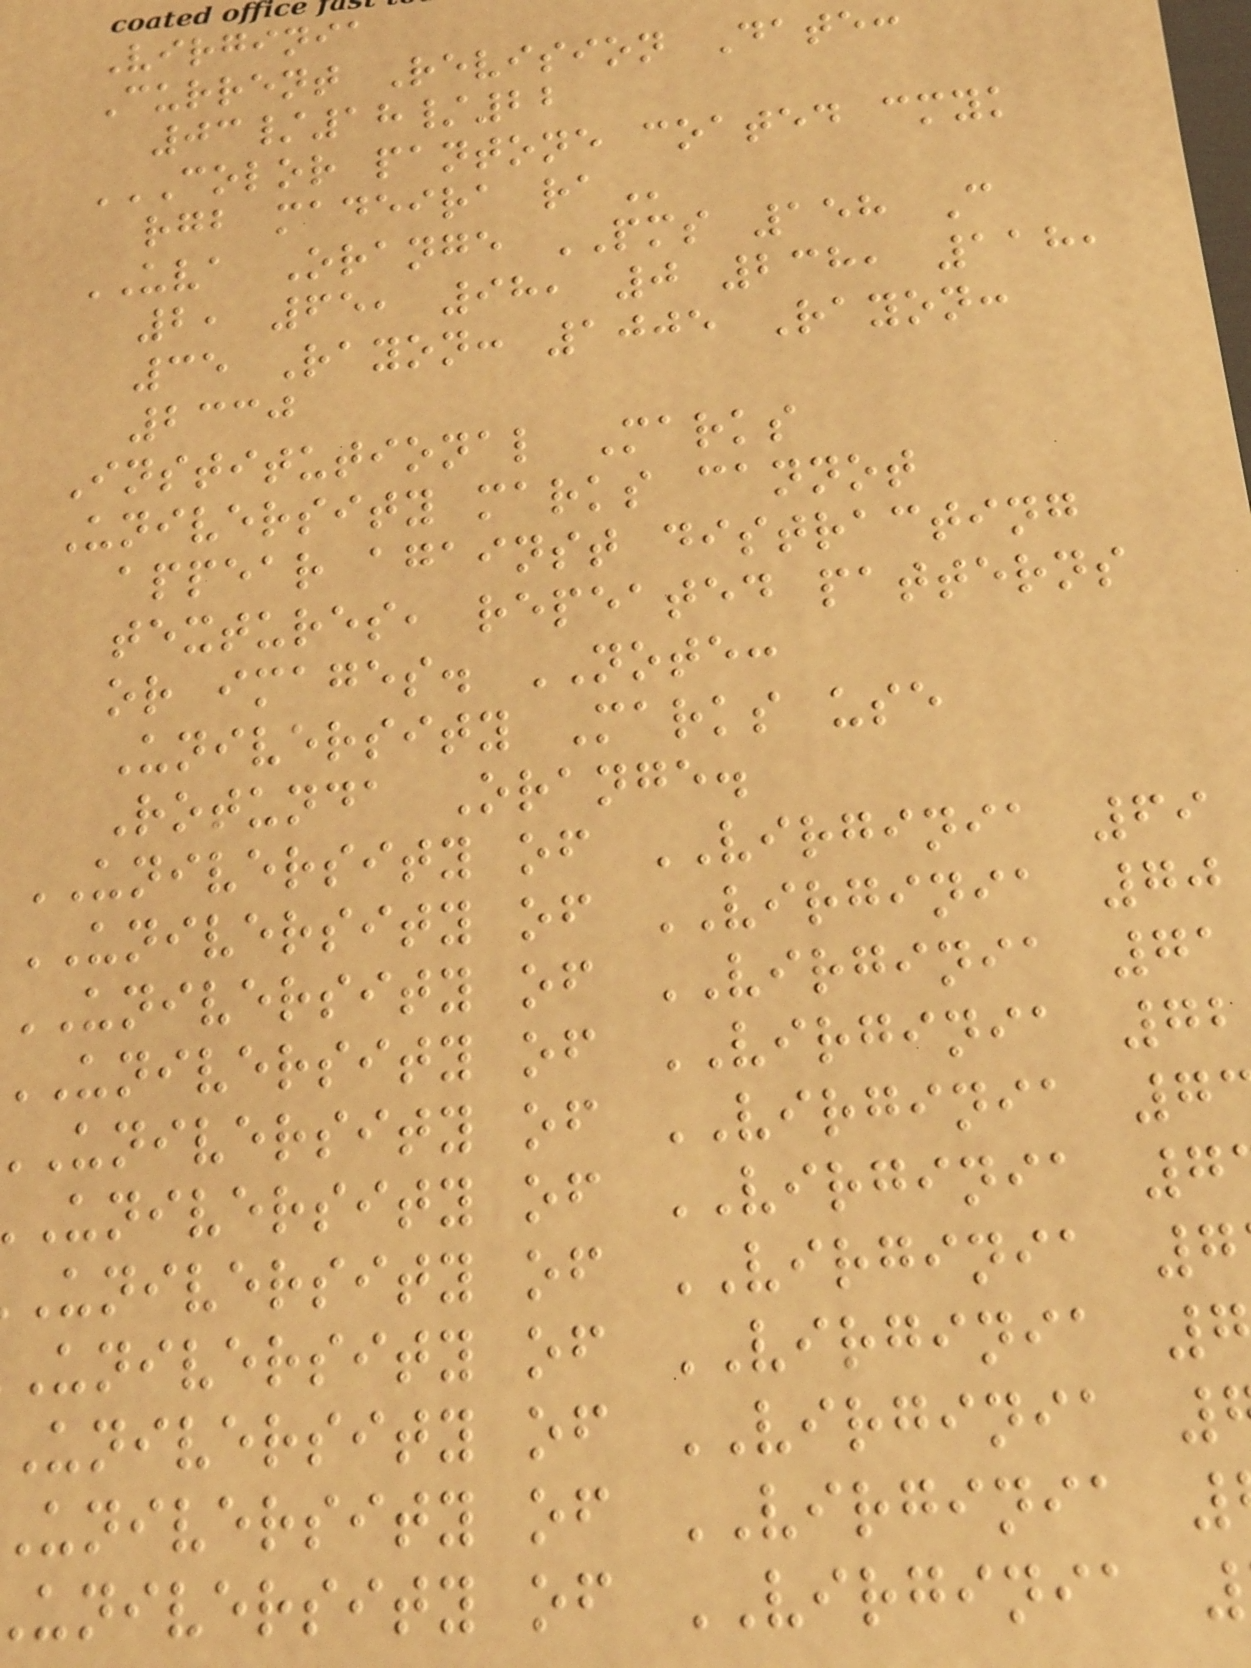Virginia
Current Revision Date:
03/18/22
COLOR PANTONE COATED CMYK
rgb madeira
UVA Orange PMS 158 C
2, 65, 98, 0 238, 118,
35 Rayon: 1005 Rayon:
2330
Institutional Marks
University marks cannot
appear against distracting
textures, repeated patterns
or images. NOTE:
University Marks use
Rotunda Orange.
UNIVERSITY of VIRGINIA 69
UNIVERSITY of VIRGINIA 70
UNIVERSITY of VIRGINIA 71
university of VIRGINIA 72
university of VIRGINIA 7
university of VIRGINIA 7
university of VIRGINIA 7
university of VIRGINIA
university of VIRGINIA
university of VIRGINIA
university of VIRGINIA
